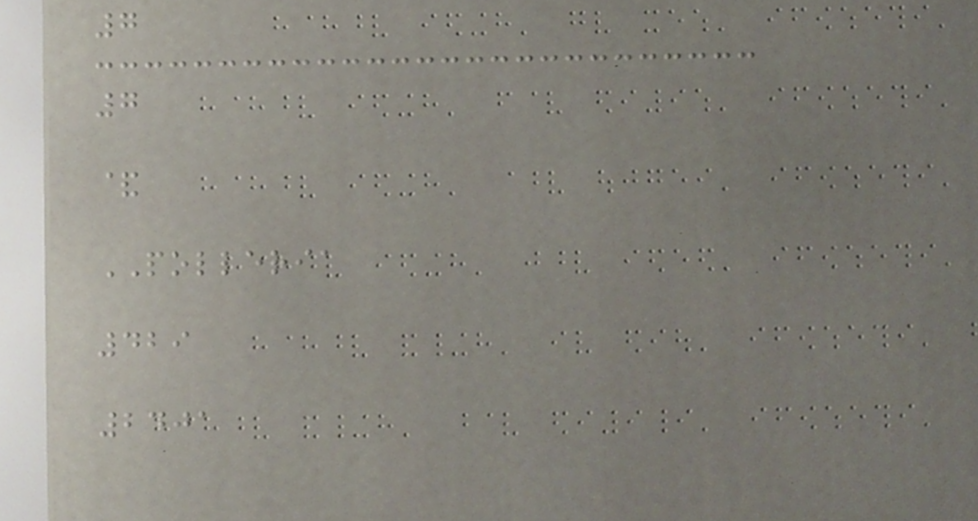7
7
&
POLLERIA
429
2401
